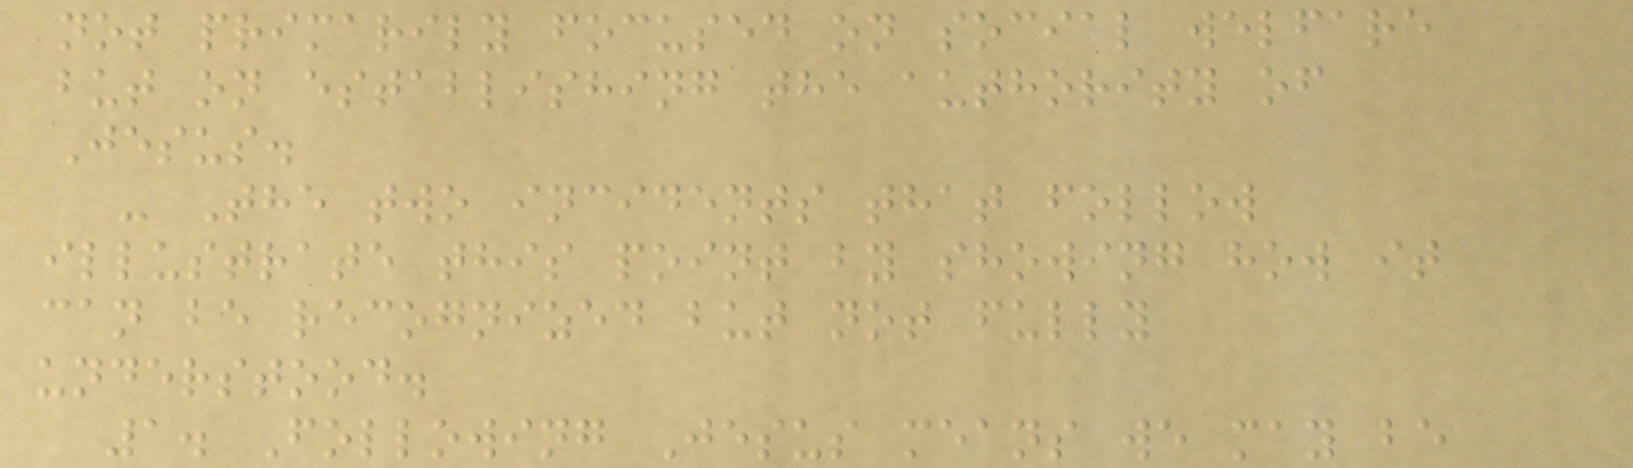not primarily focused on social welfare
but on establishing the authority of
Jesus.
- The two incidents that follow
illustrate this point by showing how it
can be recognized but not fully
understood.
1. Following Jesus means we may be
